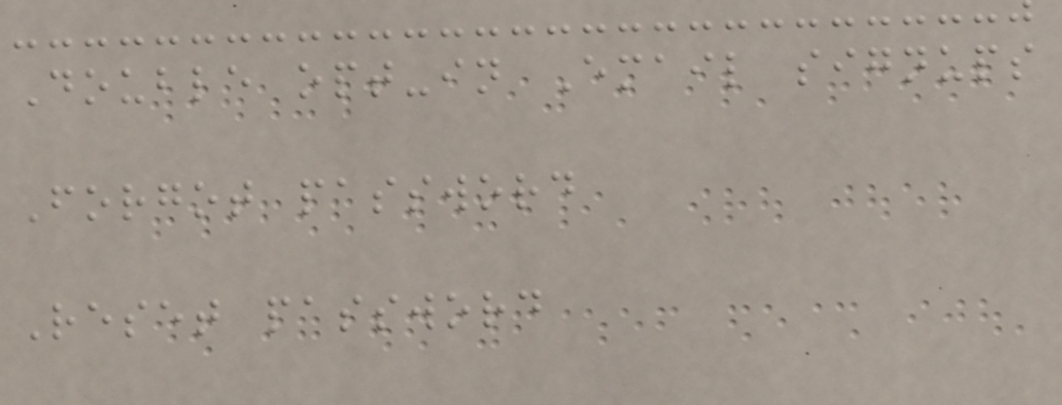Double opt-in Email signups
Forgot password
Reset password
